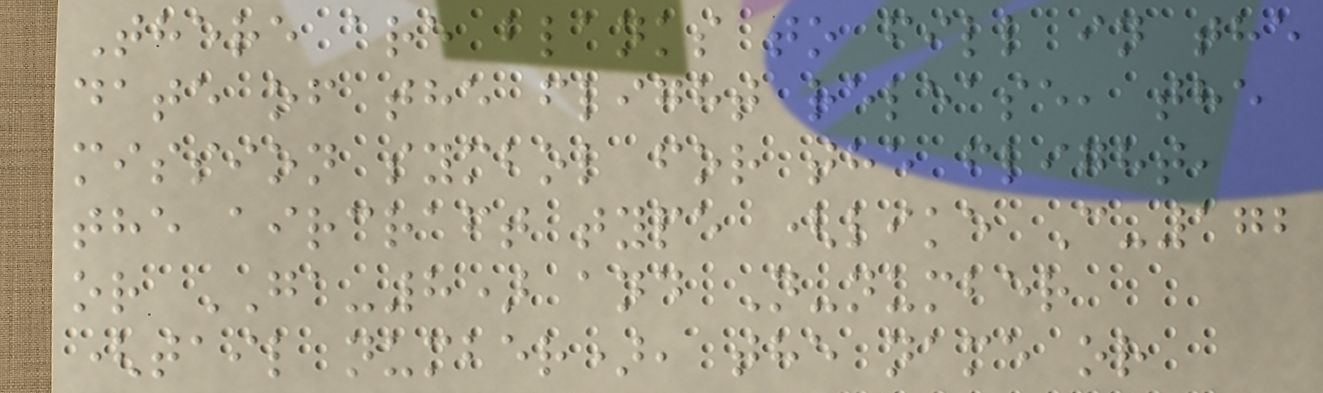There are blanks to fill in the
date of the flight release, the
mission symbol for the flight,
the aircraft type (like C-172
or GA-8) and N-number
(tail number), the name or
